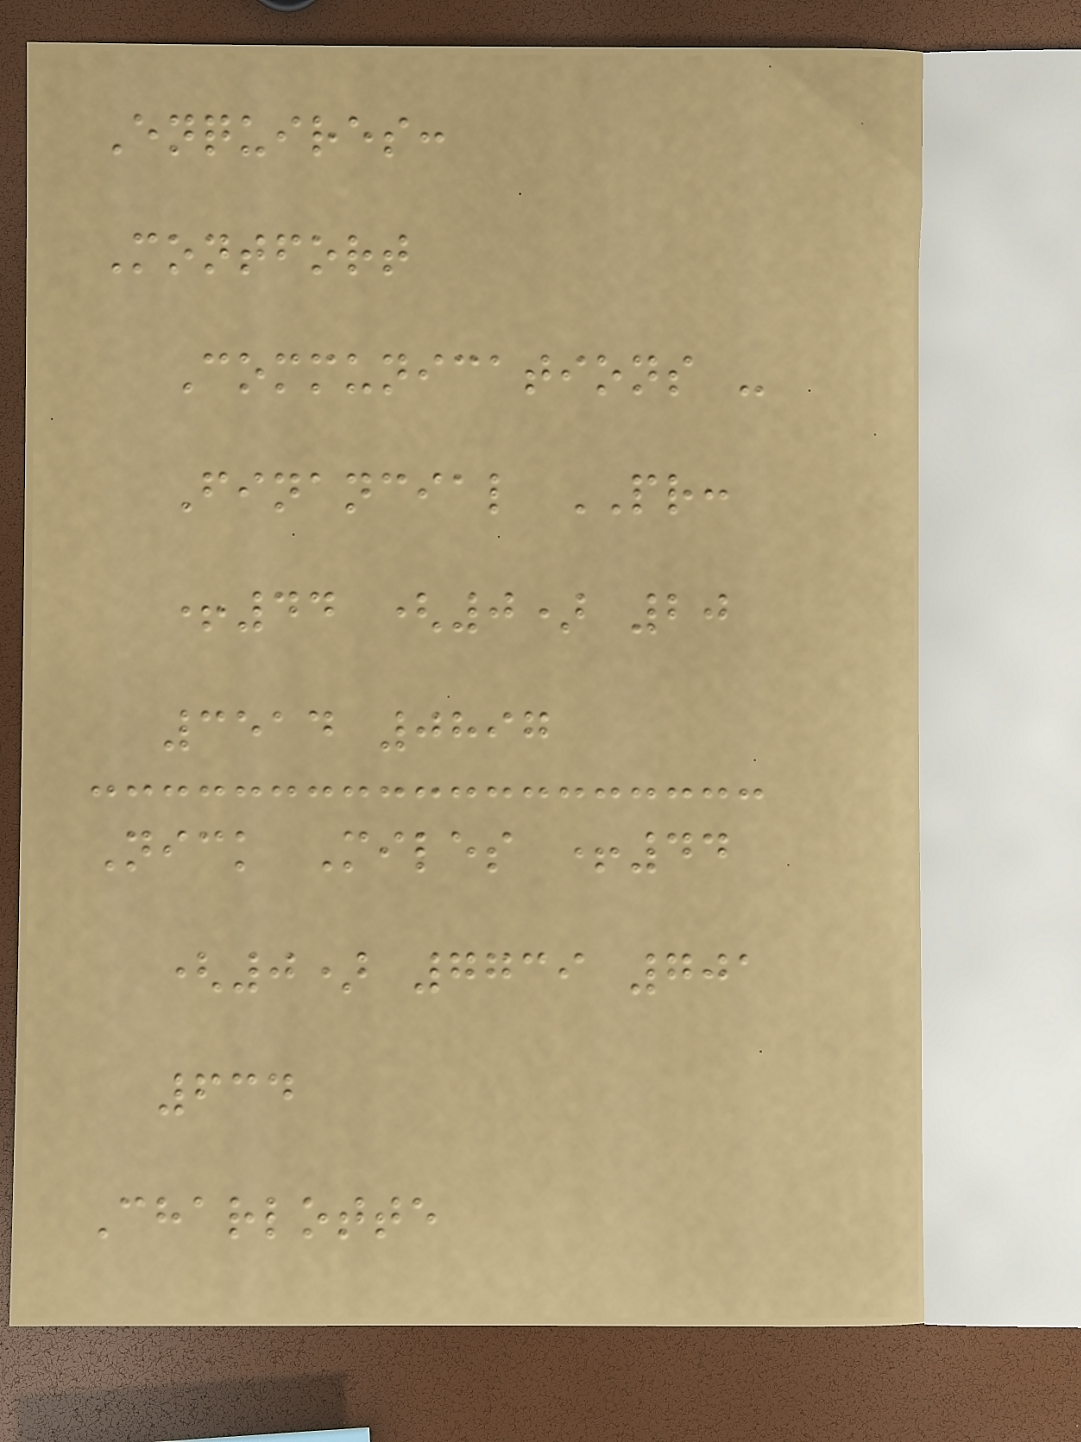Enquires:
Montfort
Communications -
Financial PR:
+44 (0) 20
3514 0897
Nick Miles +44
(0) 7739 701
634
Charlotte
